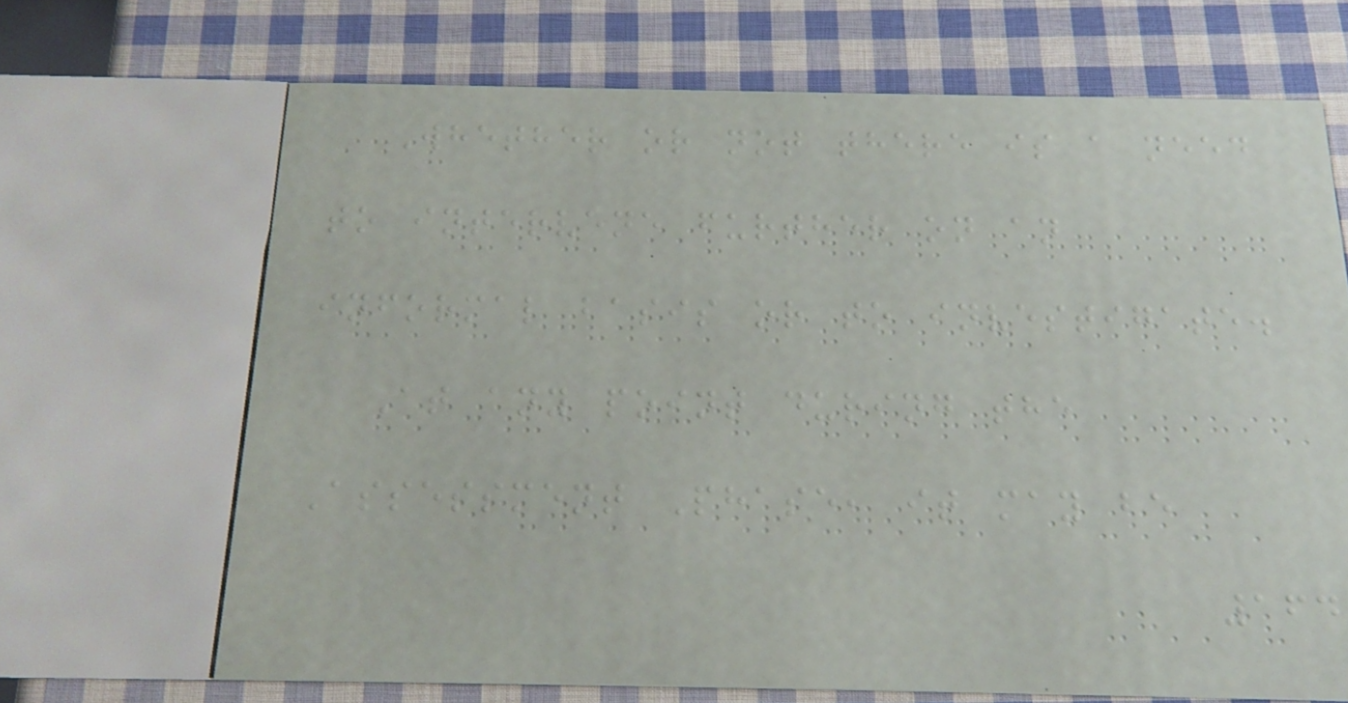Whether or not there is a need
to intervene further on an
informal basis or to investigate.
At any point during the
Assessment Phase, it may be
164
